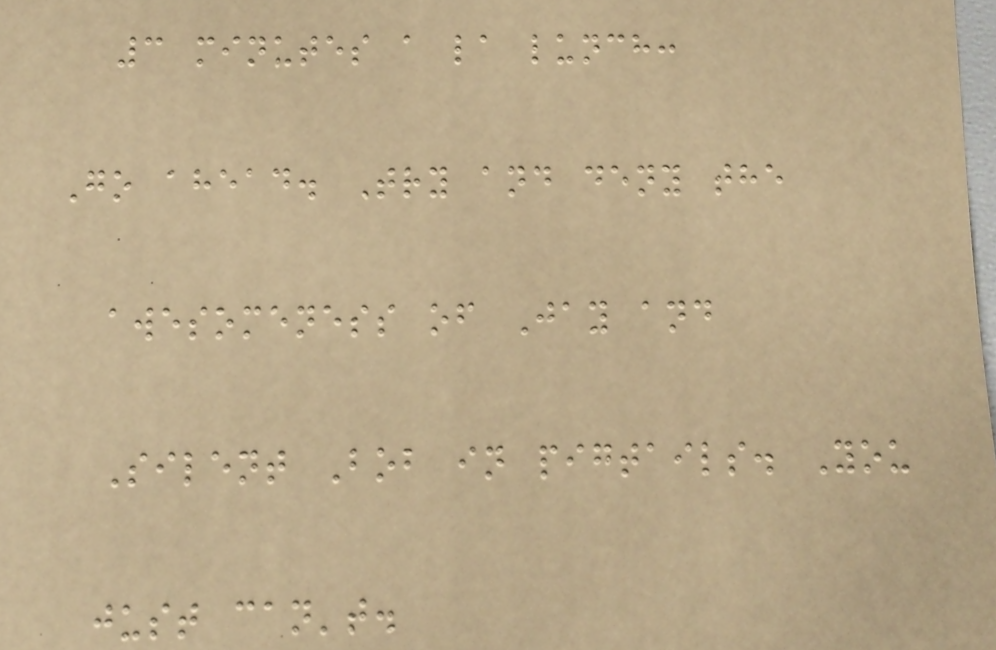3 minutes a la lunch:
Go ahead. Try and deny the
awesomeness of Jay and
Silent Bob in pigtails. You
just can't.
